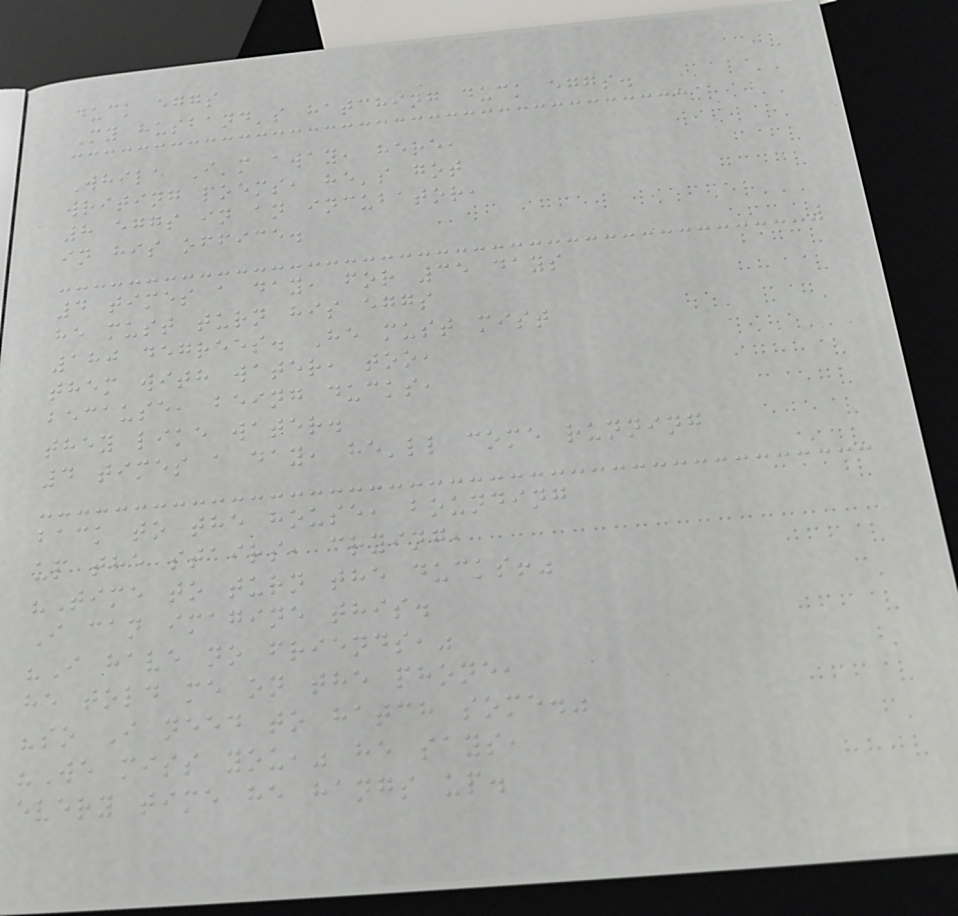duck eggs
My husband's hatching duck eggs.
While I'm away, here,
writing poems, he's got
8 eggs in an incubator,
in his office.
4 times a day, for 35 days
he must turn his eggs
180 degrees. He must mist
them with water, too,
because, being ducks,
they like water.
4 times a day, he'll come running
back to the house, bounding
up the stairs, crying,
"Time to turn the ducks!"
I can imagine this.
"I have no friends,"
he told me on the phone,
"so I need to hatch some."
"We miss you," he says,
every time he hangs up.
